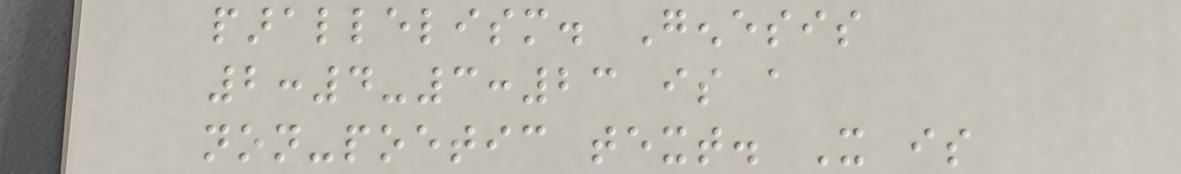parallelism. Genesis
2:4-3:23 is a
non-poetic text. It is
